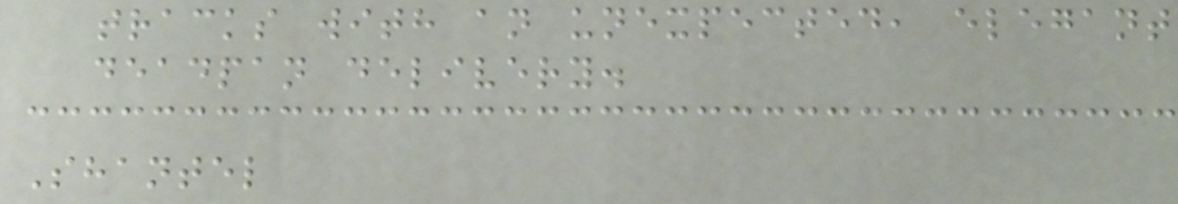tracks with an unexpected, elegant
deadpan delivery.
Shantel
